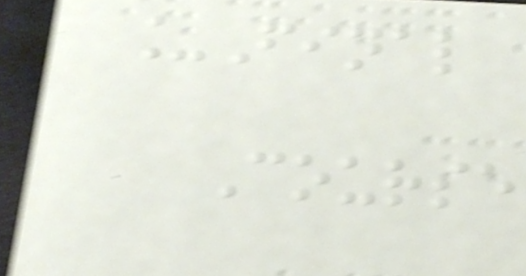_Final
Course
